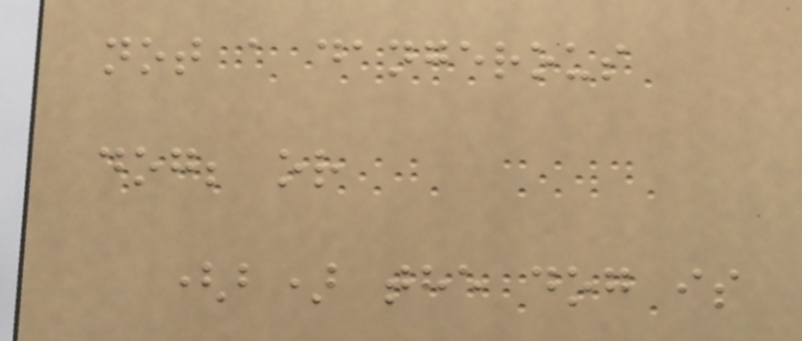not a dangerous
dog; or
(b) the dog is
